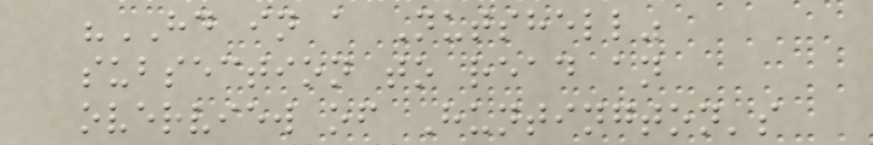"HD in a Nutshell"
subsection to read an
overview of Huntington's
